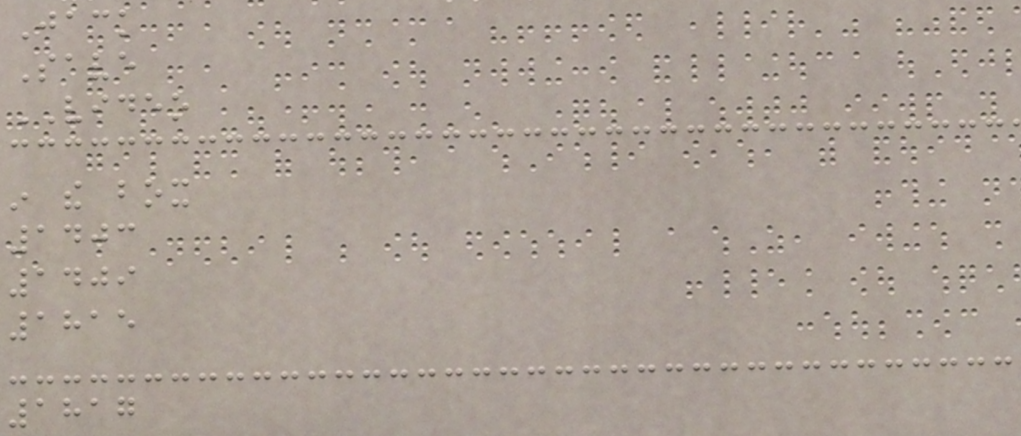Jack
Save
VIDEO
in the box
1403
1409
1815
1817
